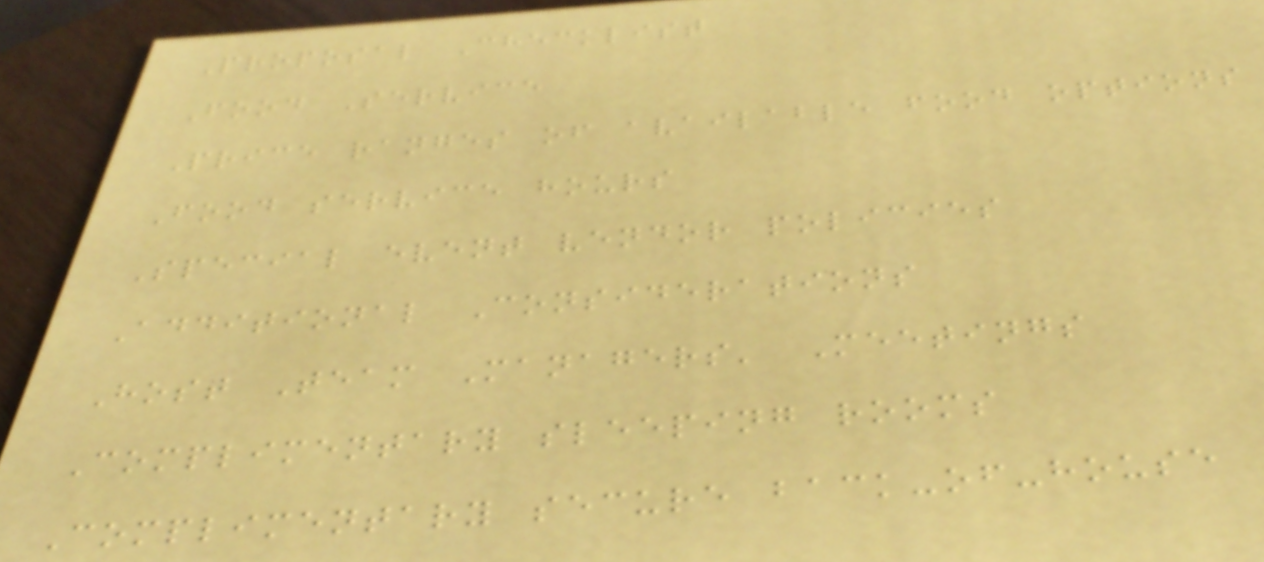Proposal Checklist
Food Service
Price ranges of available food options
Food service hours
Special event vendor policies
Additional Considerations
Host Team Managers' Meetings
Complimentary sleeping rooms
Complimentary secure back-of-house
